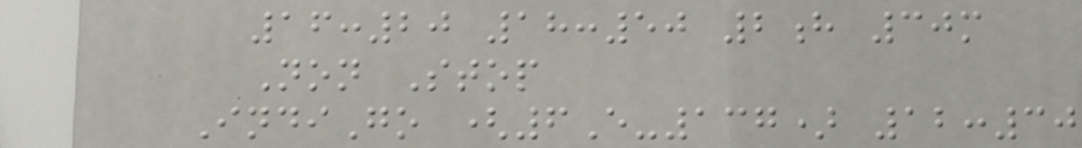16:20 18:50 2h 30m
Non Stop
IndiGo (6E-137) 12:30
